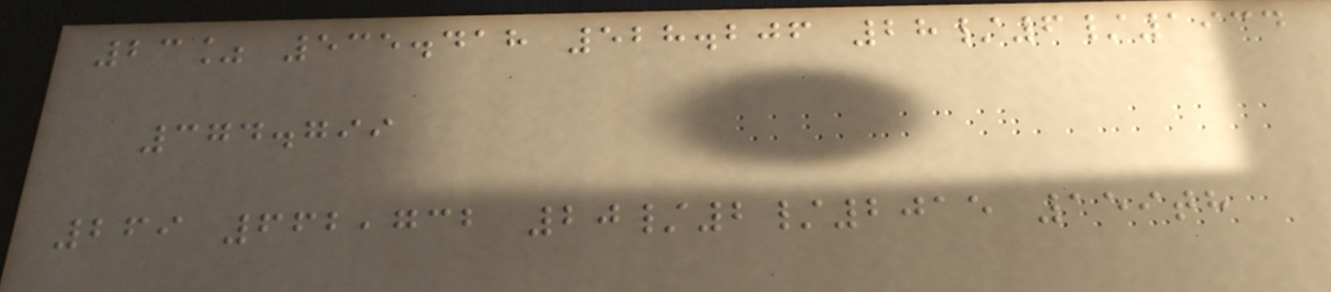23% 535.418 528.206 28/6/1934
374.799
269 662,732 20/2/2015 159th
